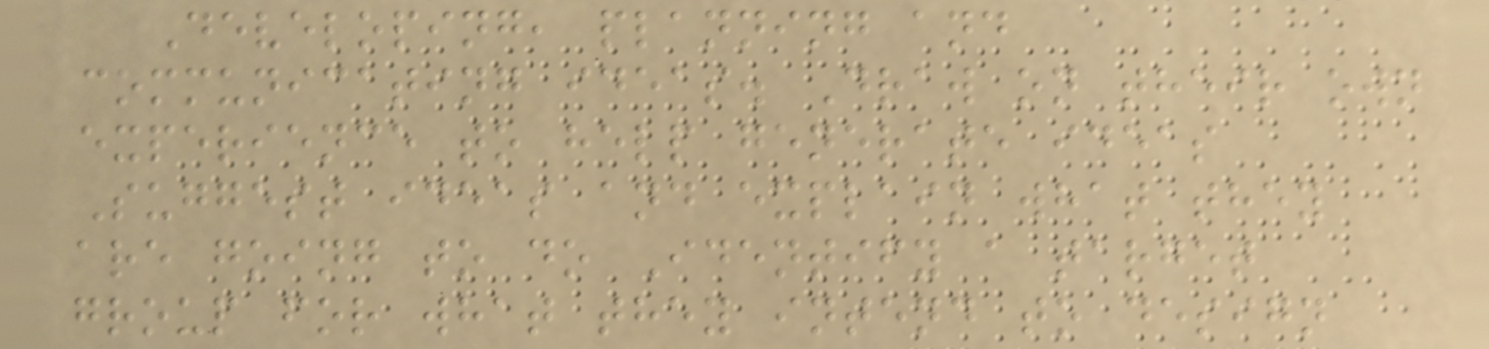Developing, planning and
communicating ideas. Draw on their own
experience to help generate ideas
Suggest ideas and explain what they
are going to do Identify a target
group for what they intend to design
